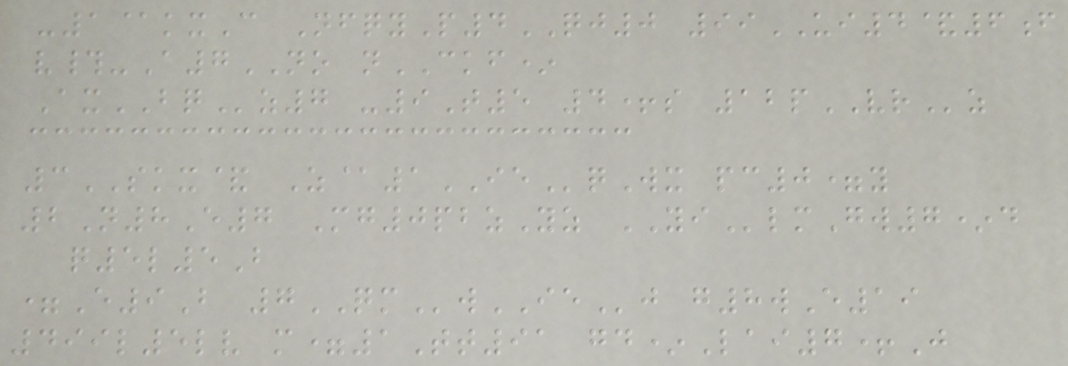-1@kxC NfqyP4QJ0 99UI4&6f
v#-A7NO nCKF*
AxBQz7 -9T5 4+s 12pVRz
3SKX& Z@1IEqWx pc0=y
2N8E7 Mg0pbzYz YIlmGw7*d
q5l5B
=E9B 7QMwIEj g8wE19
499l5lv m=1Tt91 gd*Lai7+J
